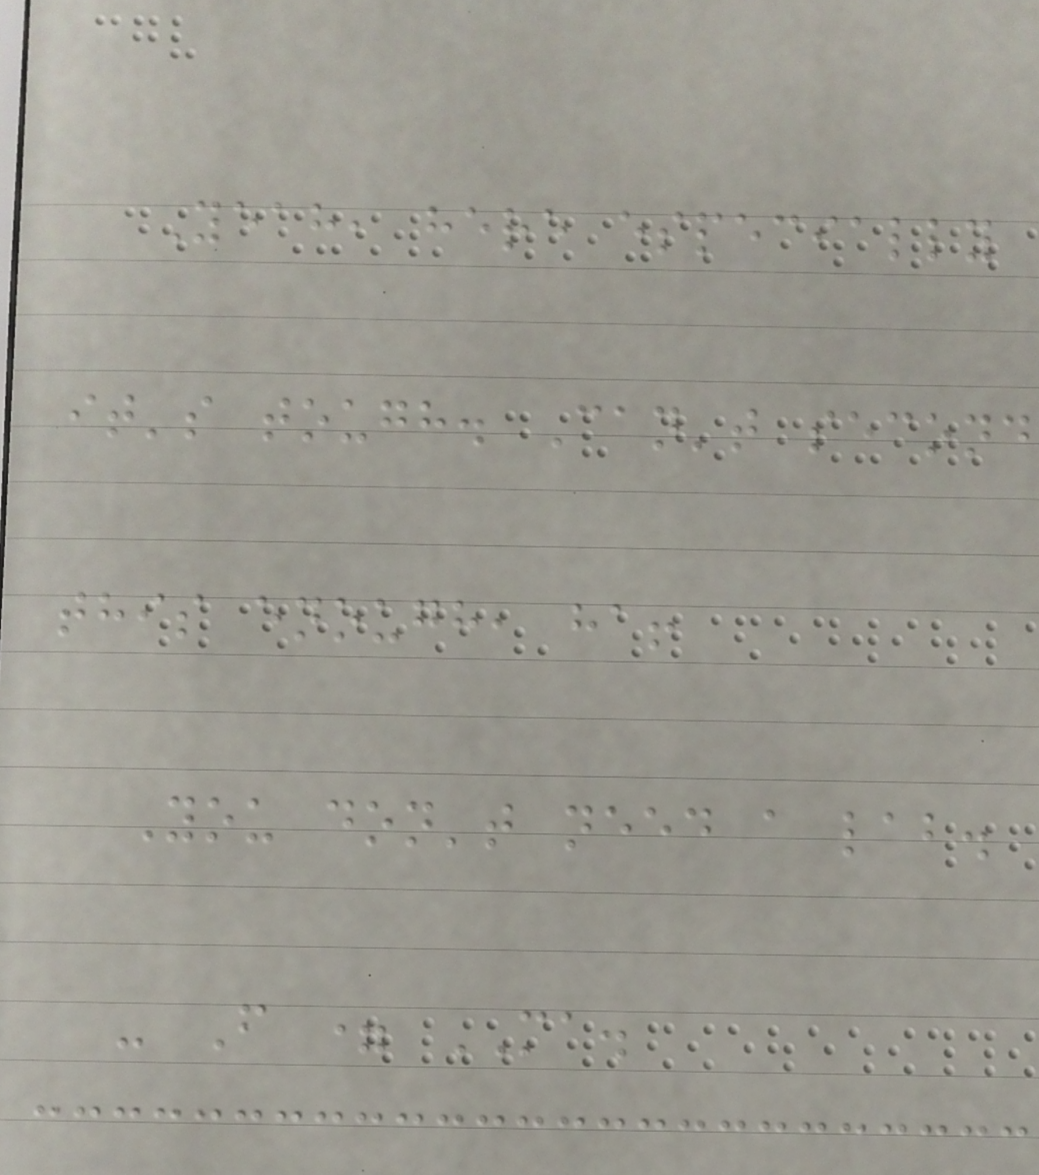Yeah, here especially
it's tough. Can't second
this enough, ha!
You don't need a lab.
- F = MA.
